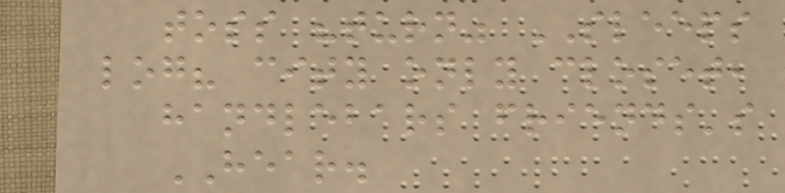toss "turn" SLEEPS
log? city only closet,
handlebars friends's
HEAR.
